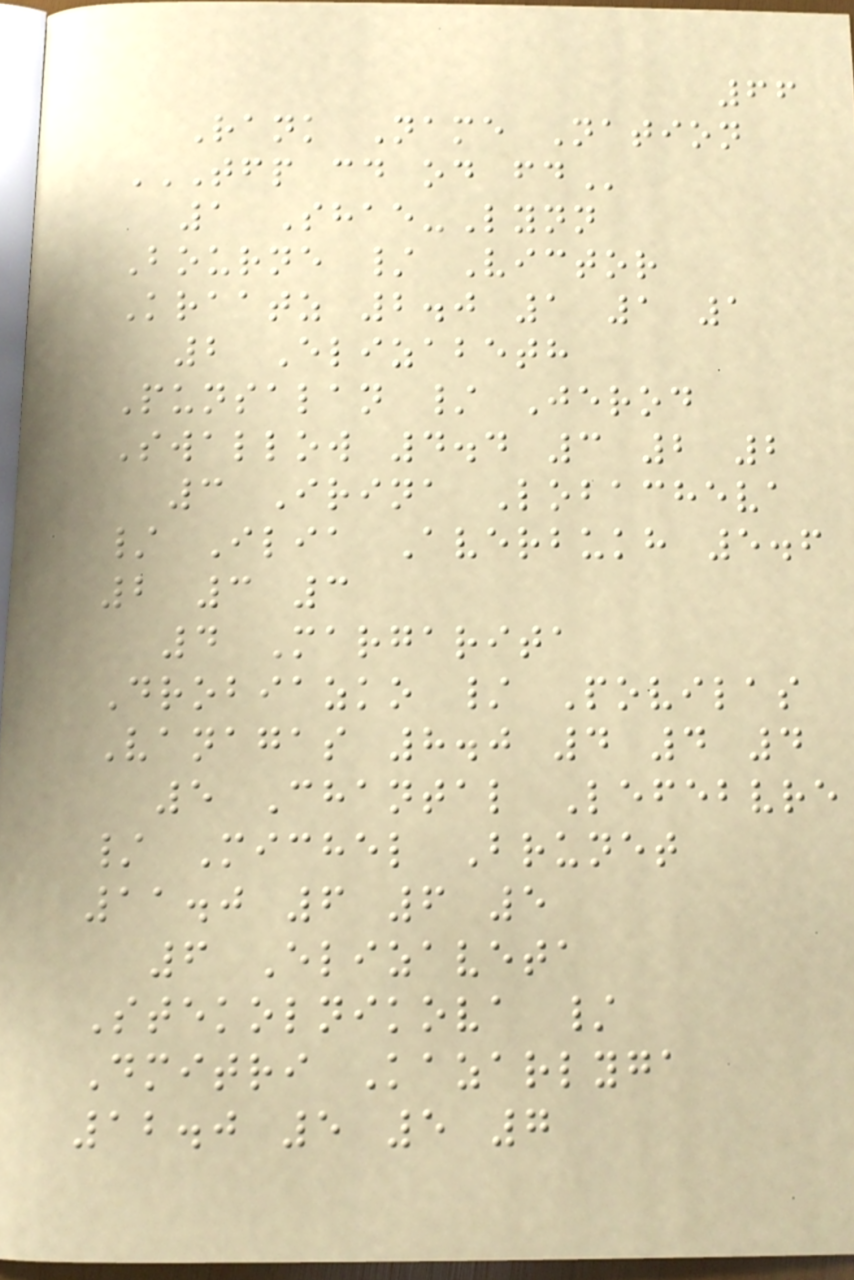66
Rank Name Nation
TFP CD OD FD
1 Shae-Lynn
Bourne / Victor
Kraatz 2.0 1 1 1
2 Elizabeth
Punsalan / Jerod
Swallow 4.4 3 2 2
3 Irina Lobacheva
/ Ilia Averbukh 5.6
2 3 3
4 Margarita
Drobiazko / Povilas
Vanagas 8.0 4 4 4
5 Chantal Lefebvre
/ Michel Brunet
11.0 6 6 5
6 Elizaveta
Stekolnikova /
Dmitri Kazarlyga
12.0 5 5 7
